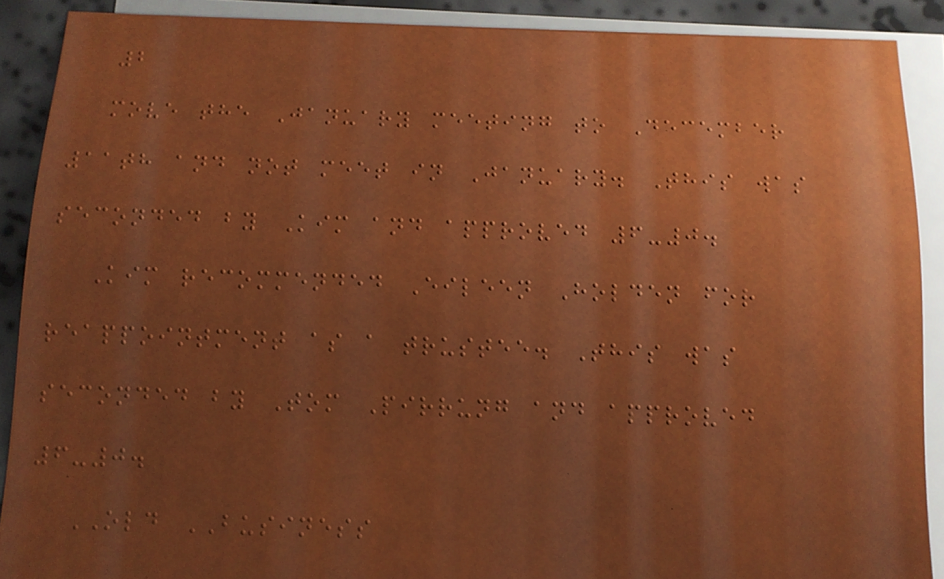2
move the January meeting to December
11th and not meet in January. This was
seconded by Kim and approved 6-0.
Kim recommended Eileen Holden for
reappointment as a trustee. This was
seconded by Tom Pirrung and approved
6-0.
OLD BUSINESS
